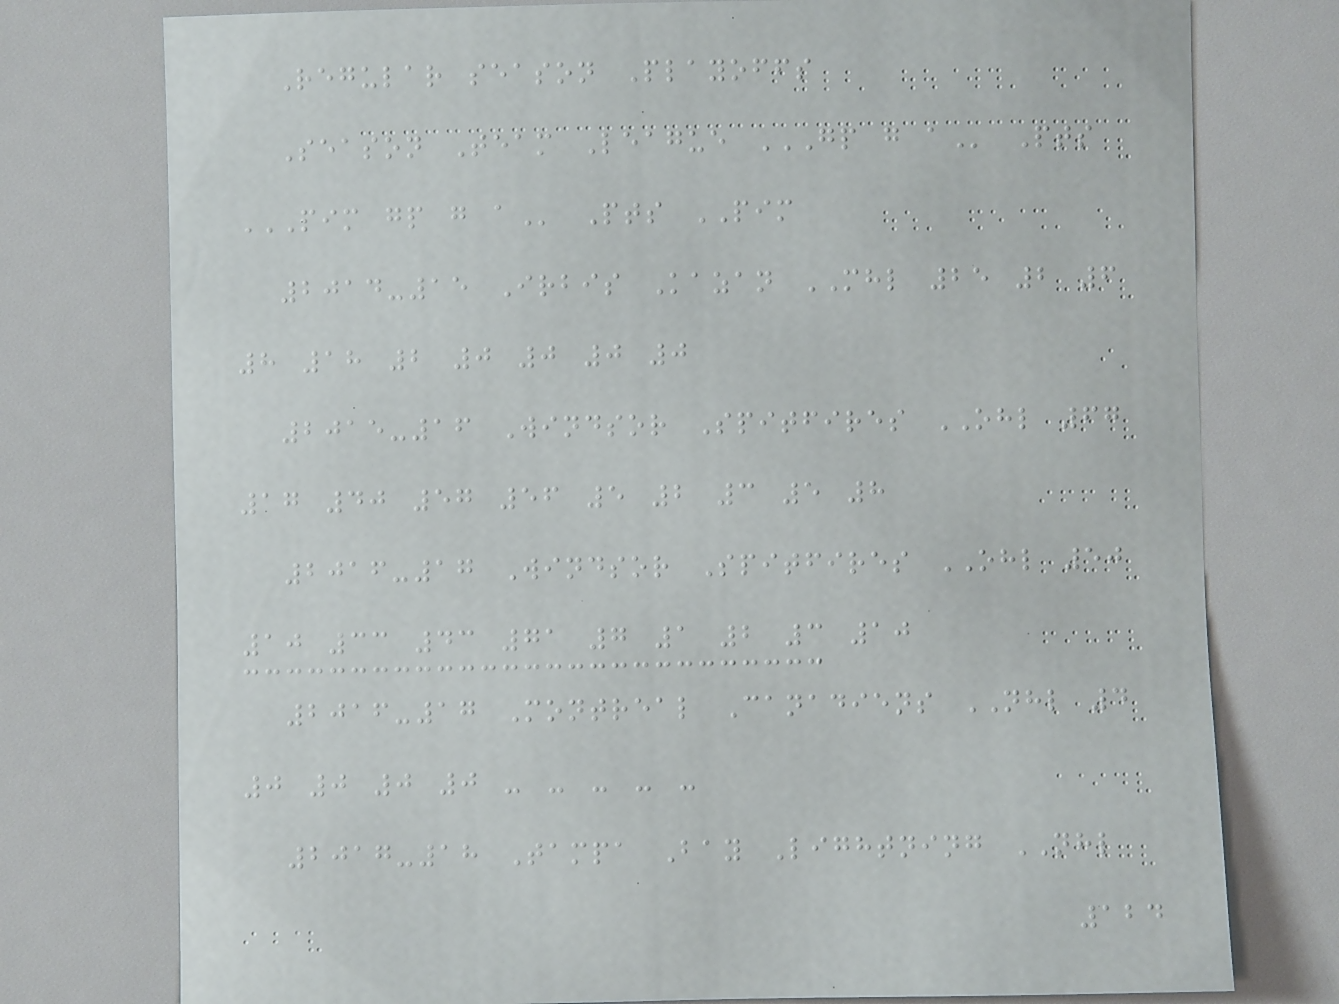Regular season Playoffs
Season Team League GP G A Pts
PIM GP G A Pts PIM
2014-15 Irbis Kazan MHL 25 2 6
8 18 2 0 0 0 0
2015-16 Windsor Spitfires OHL 67
17 40 57 56 5 2 3 5 8
2016-17 Windsor Spitfires OHL 50
10 33 43 71 7 1 2 3 10
2016-17 Montreal Canadiens NHL 4
0 0 0 0 - - - - -
2017-18 Tampa Bay Lightning NHL
124
